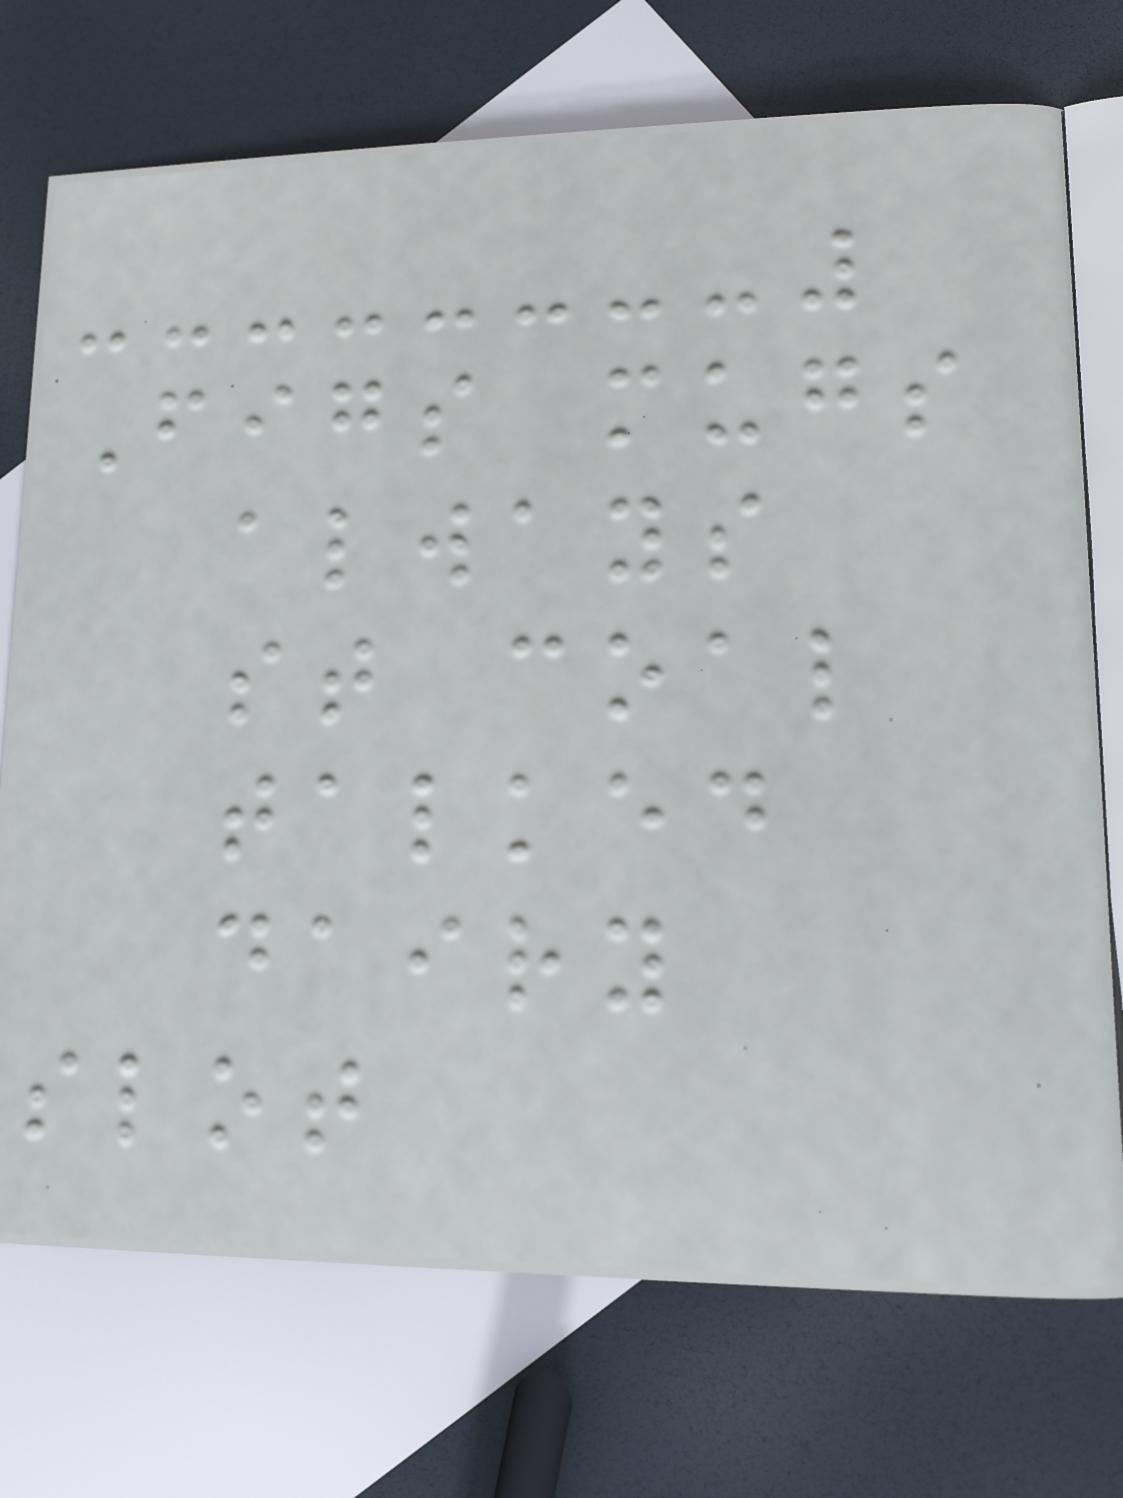Figs mugs
always
st coal
talked
dairy
slot
